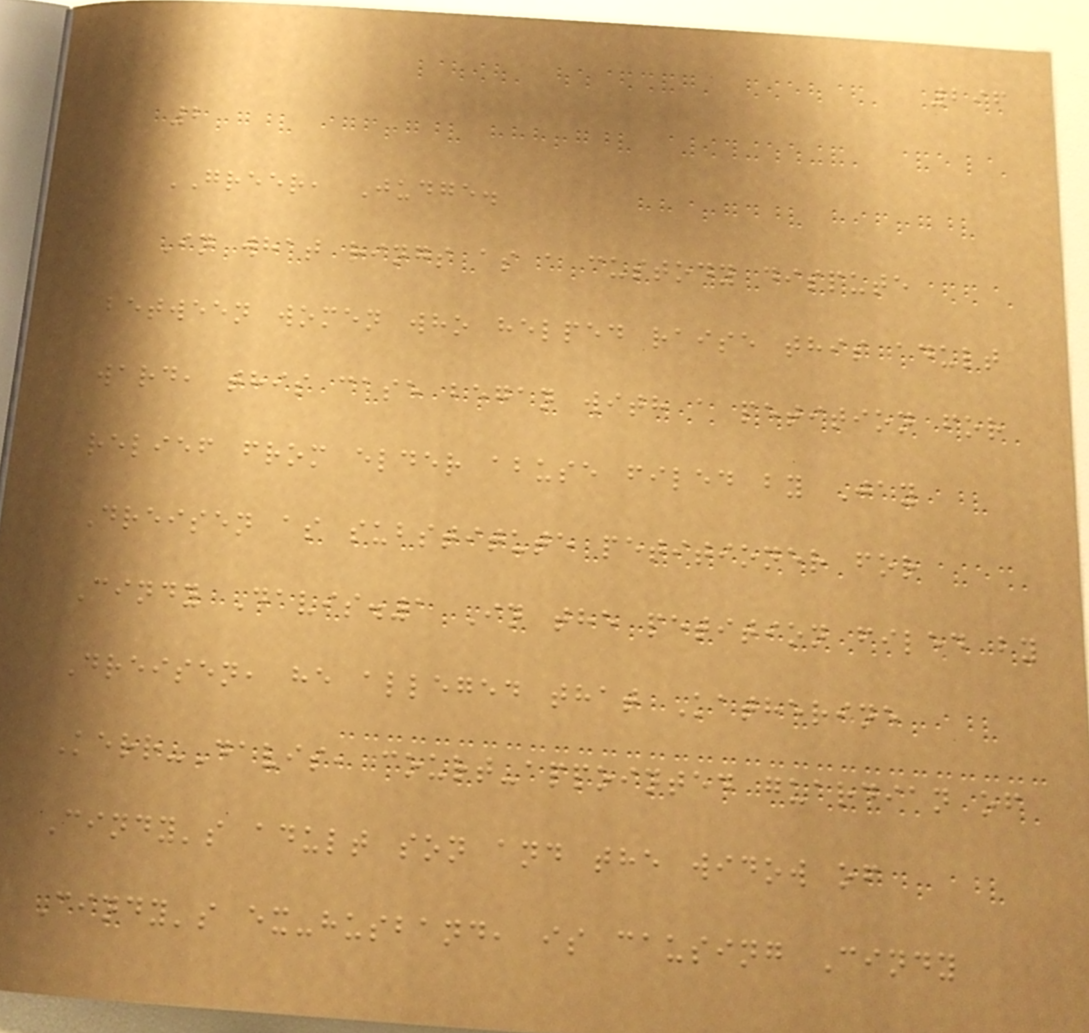296
2
GREER, Judge.
In what rings as a custody dispute
between women who helped raise this adult
ward, this case began with a petition for
relief from elder abuse filed by Jay
Dreisen as substitute petitioner for
Cindy Davis.1 In the petition filed by
Dreisen, he alleged that Katherine
Kerr-Davis, court-appointed guardian of
Cindy's adult son and the widow of
Cindy's ex-husband, is causing Cindy
